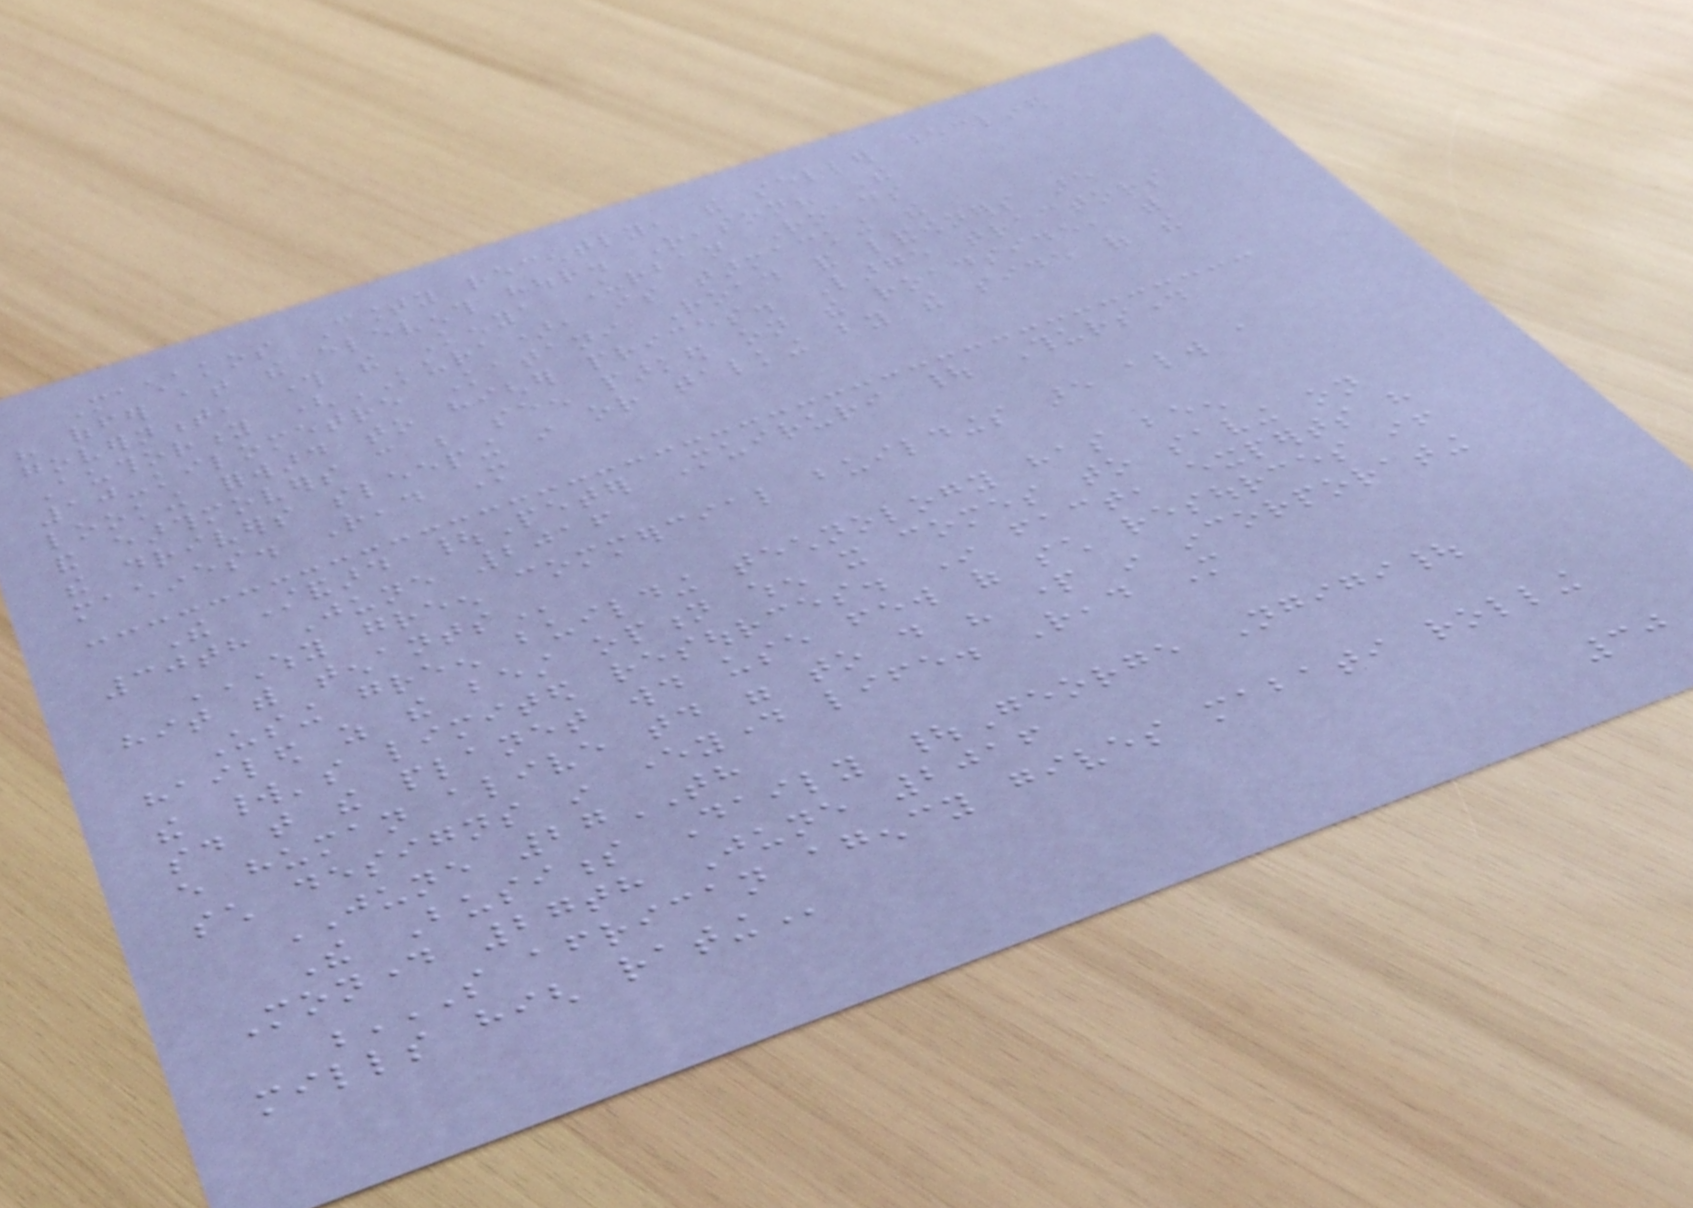Machakos County recently, the seller declined
his offer at the eleventh hour. Reason? The
government, through the Kenya Urban Roads
Authority (KURA), is tarmacking the
10-kilometre Katani Road and landowners are
looking forward to higher prices. Large tractors
and earthmovers can be seen parked on the roadside, with
the drivers sleeping in or talking by the side of the
machines. Read More
The Standard |Peter Muiruri | Thursday
30th June 2016
WHY GREEN COMMERCIAL BUILDINGS ARE ALWAYS A
HIT WITH TENANTS
Using green building technology has been
hailed as the best option when it comes to saving on
the world's limited resources. In fact, experts have
said that the planet would use few of such resources if
every human alive today were to do his part in incorporating
such designs in everyday life. Read More
JUNE 27TH
The Business Daily |George Ngigi|
Monday 27th June 2016
S AFRICAN AGENCY GIVES MABATI ROLLING
MILLS HIGH RATING
30
